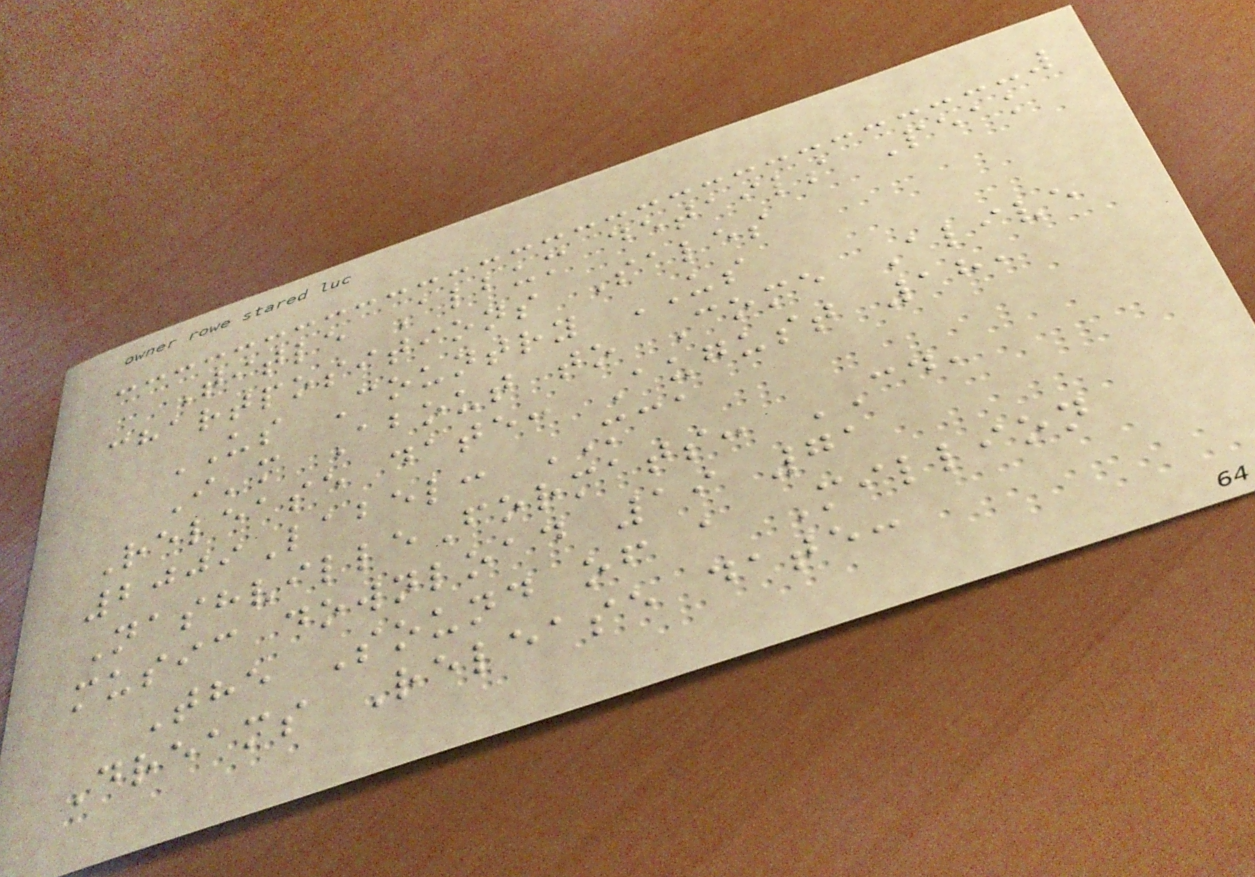Title Album details Peak
chartpositions Sales
US Country US
I'm About to Come Alive
Release date: August 18,
2009Label: MCA
NashvilleFormats: CD,
music download 19 71
The Sound of a Million
Dreams Release date:
